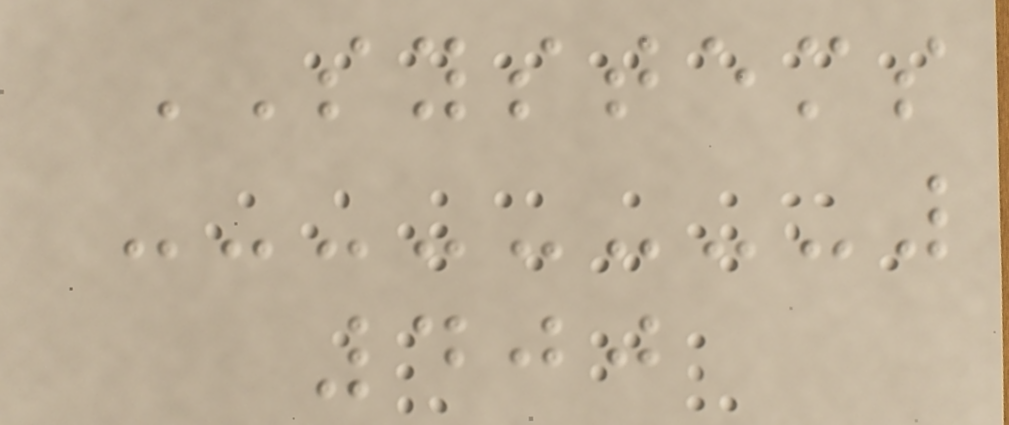SYSTEMS
400
